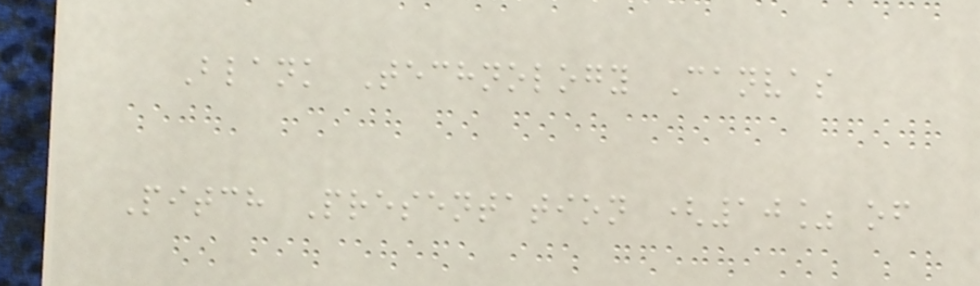Blank Technology Canvas
Pitch Presentation (10% of
